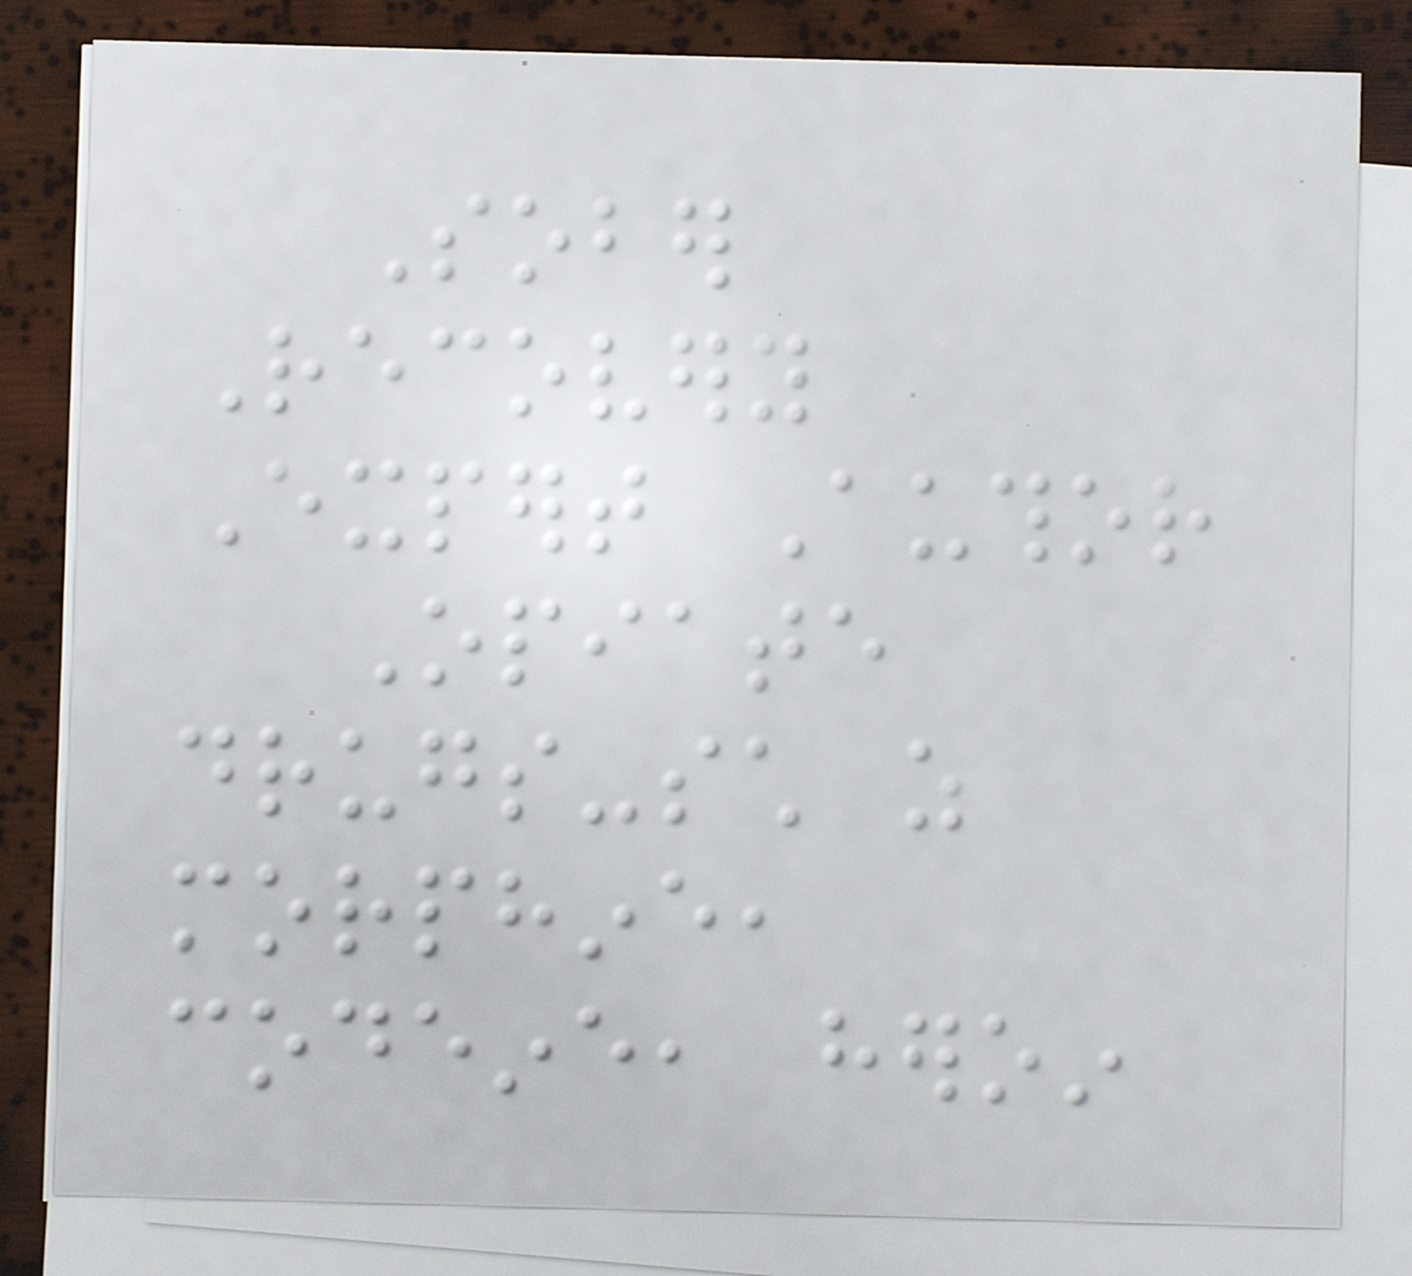Sober
Recovery
Expert Author
Opiate
drugs-such as
morphine,
codeine, heroin
